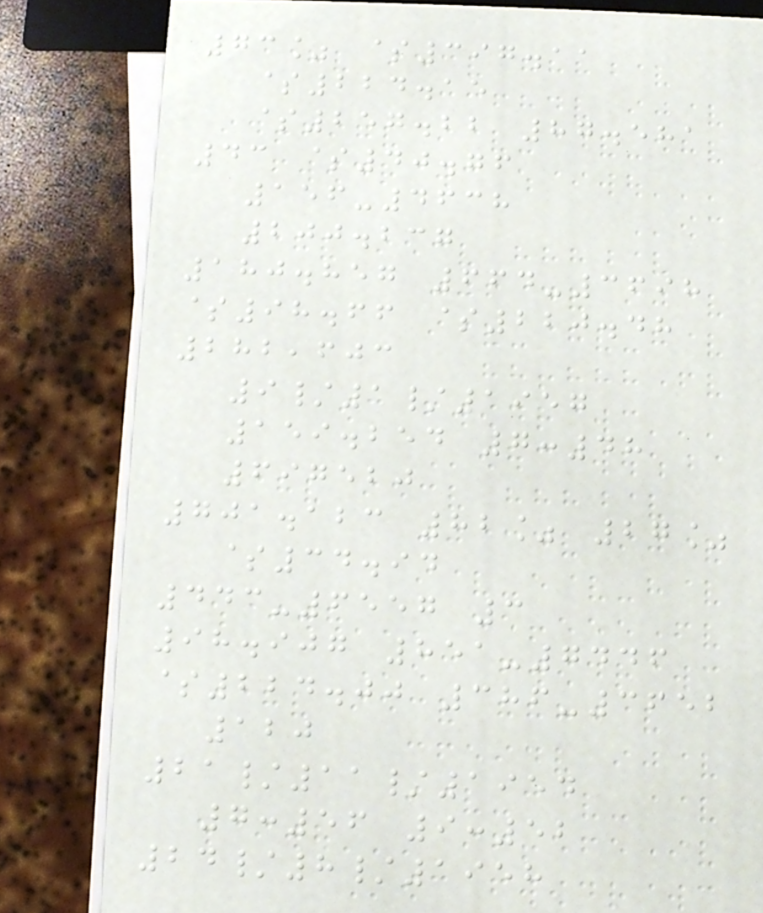73% $397.11
$224.15
$257.22 87.581
43 $40.76
156-4638
200.237
180.857 664-3698
$98.66 $220.48
282,603
9/1/1957
159.254 7:48
697520
701.123 82% 27%
$34.94
443-6557 3
98.907 851-7446
$224.00 386-3652
120
21/11/1954
7:56 9:52
24/8/1958
